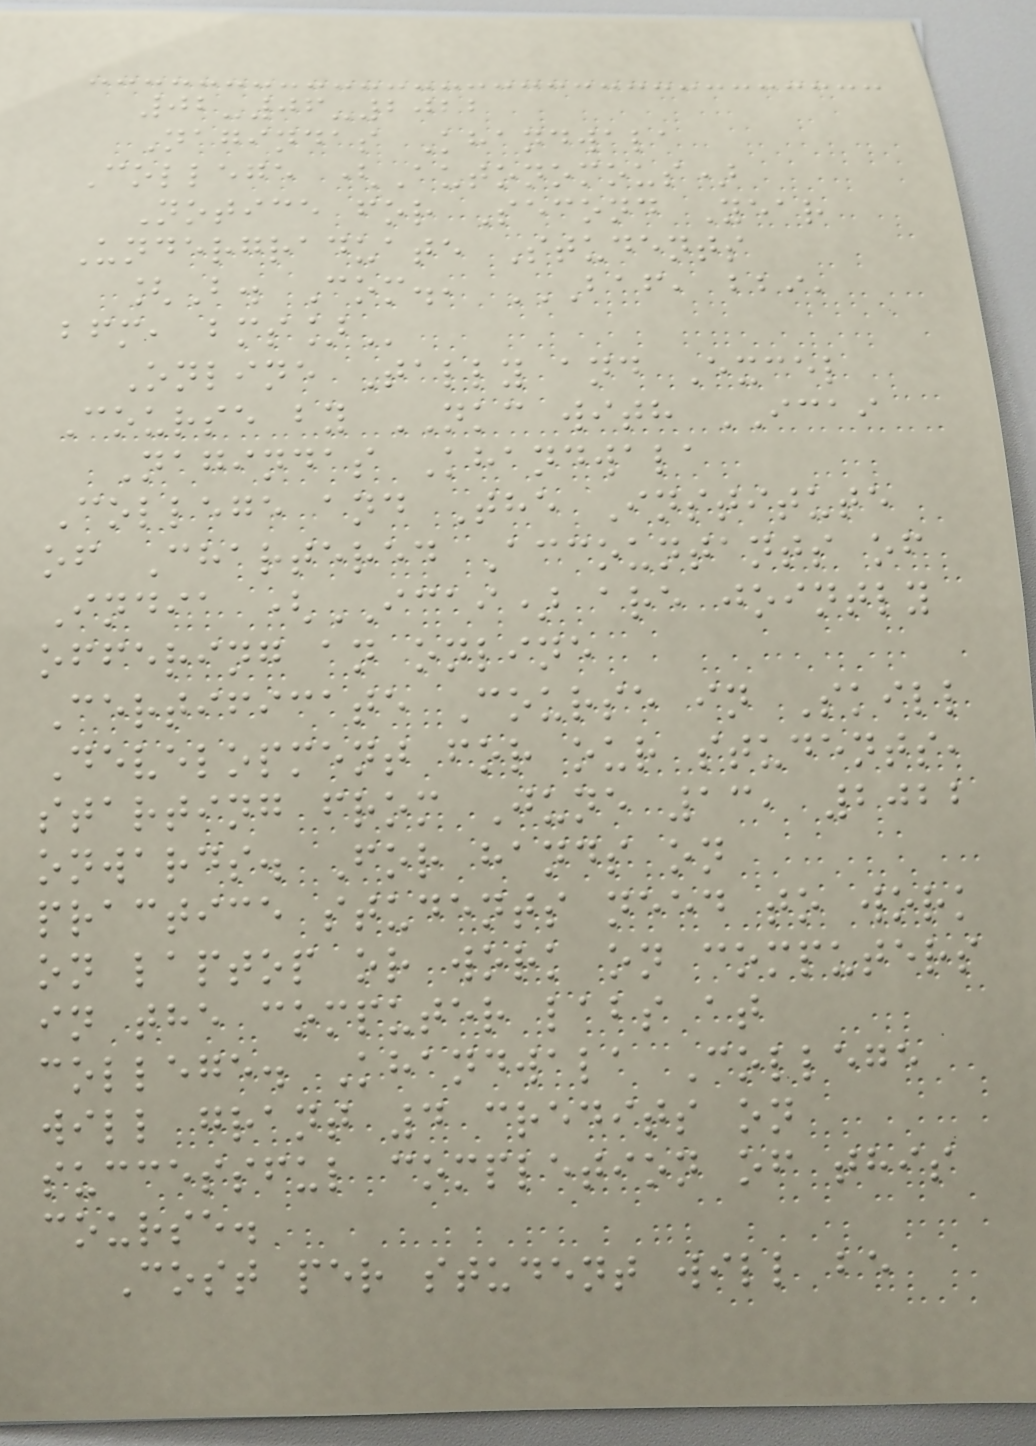02-06-2022
Nagindas Khandwala
College (Autonomous)
Notice for Second Year
Undergraduate Students
[B. Com., BAF, BBI,
BFM, BMS]
Online Tally and Excel
Course by NKC with ICAI
Nagindas Khandwala
College and The Institute
of Chartered Accountants of
India (ICAI) are jointly
offering an online
Certificate Course in Skill
Development for our students,
starting from June 13, 2022
onwards. For hands on
practice students need to work
on laptop or work on computers
in the computer labs at
college. Khandwala College
will grant 4 credits on
successful completion of this
course.
Cost per student will be
